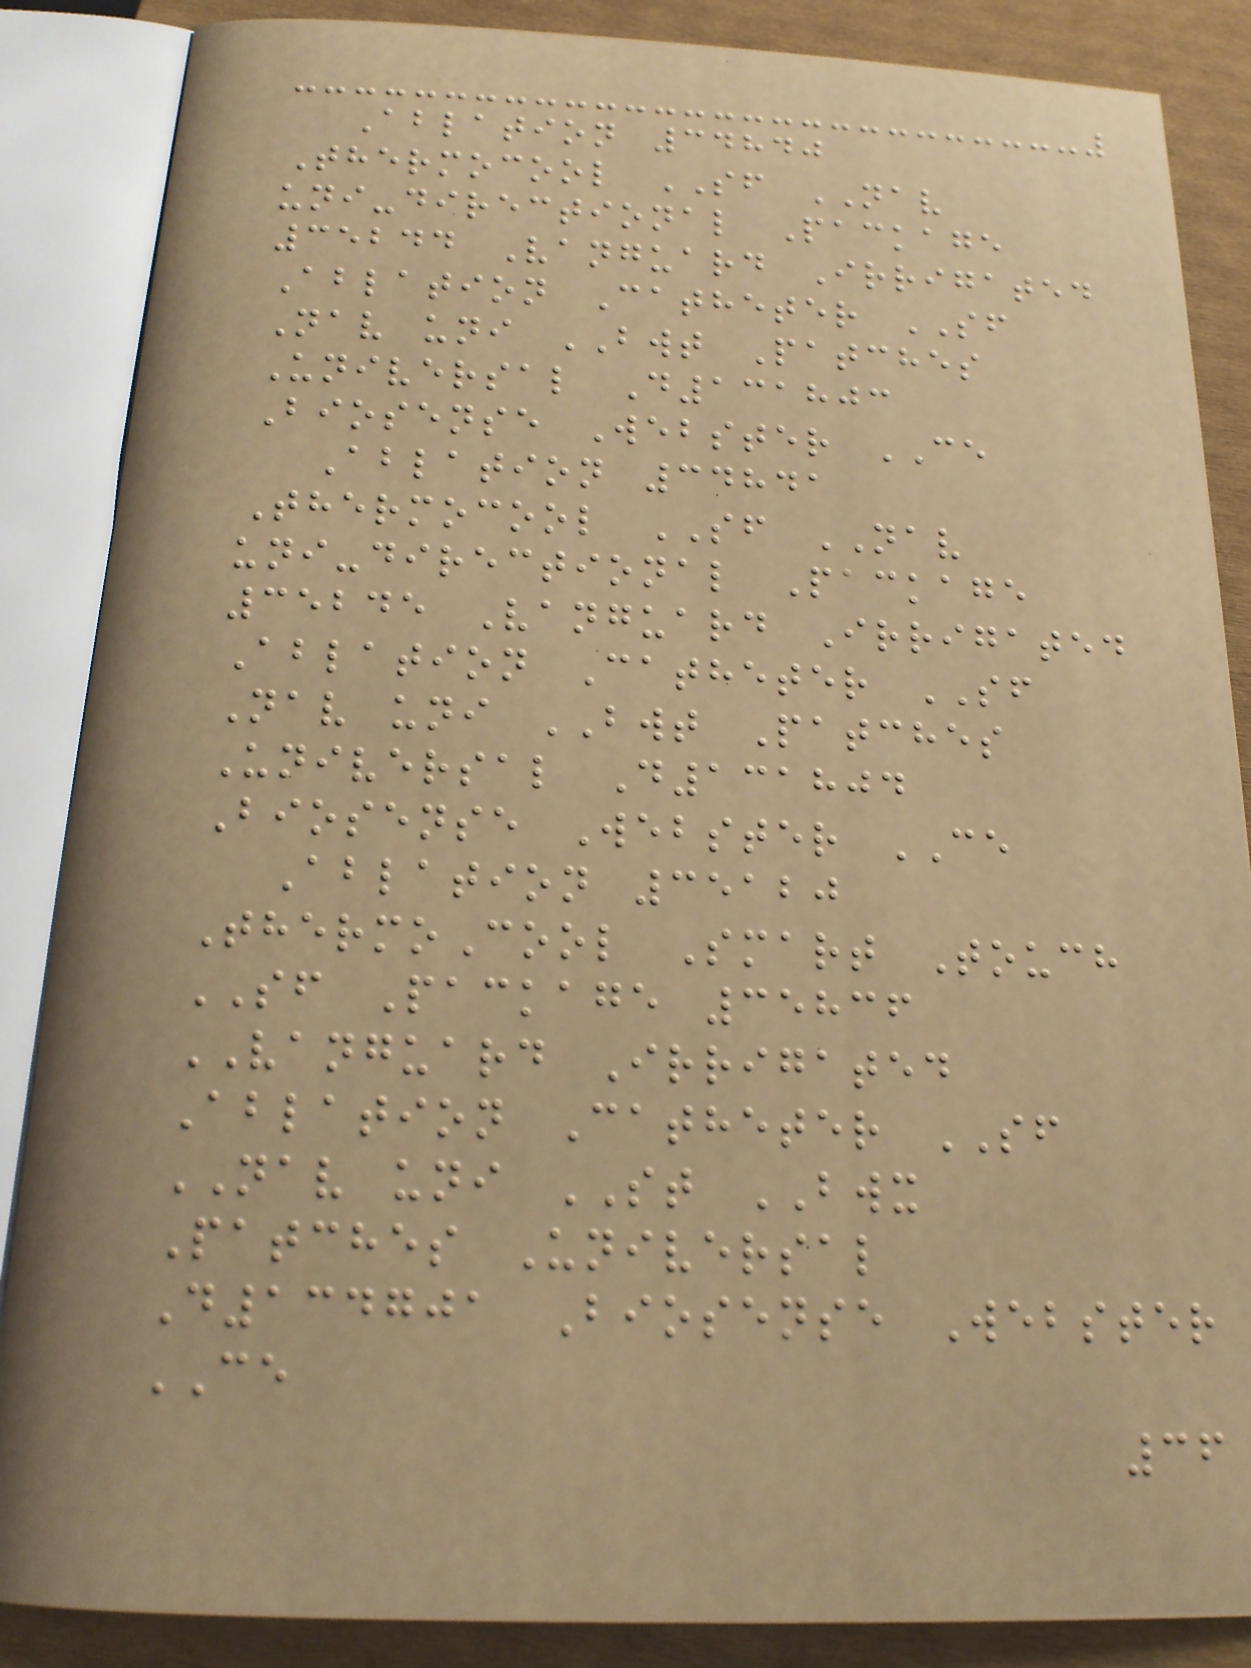Ablation 34840
Thermocool SF NAV
uni-directional Package
35244 Vanguard Irrigated
Ablation Catheter SF
Nav uni BWT Patches
Universal D131803
Biosense Webster CE
Ablation 34841
Thermocool SF NAV
uni-directional Package
35245 Vanguard Irrigated
Ablation Catheter SF
Nav uni BWT Patches
Universal D131804
Biosense Webster CE
Ablation 35120
ThermoCool Smart Touch
SF Package 35836
VANGUARD Irrigated
Ablation Catheter SF
NAV uni ST BWX
Patches Universal
D134701 Biosense Webster
CE
36
